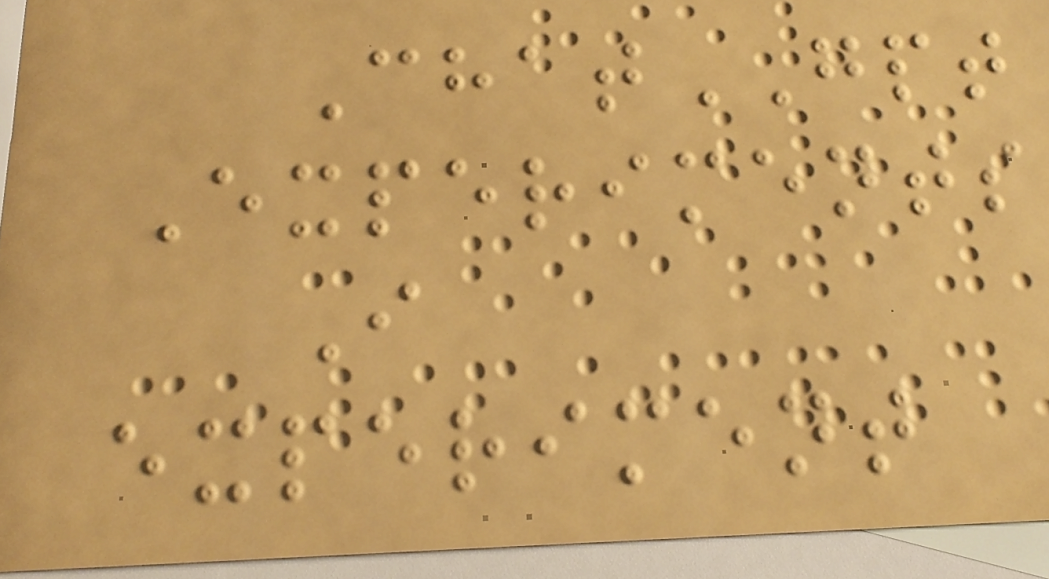ChatGPT
Experiments
I
experiment
